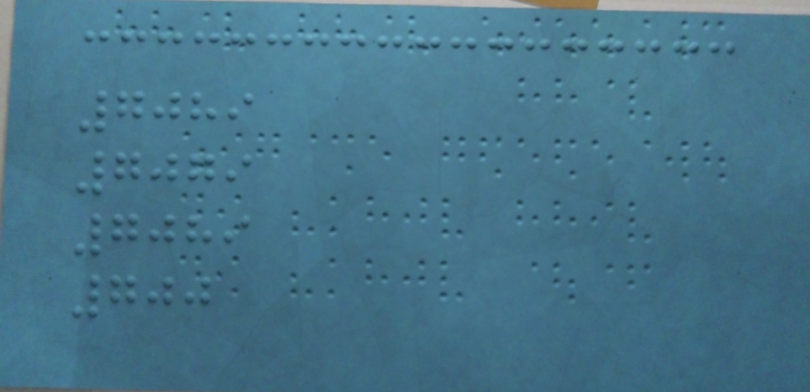7089
7079
7089
700
